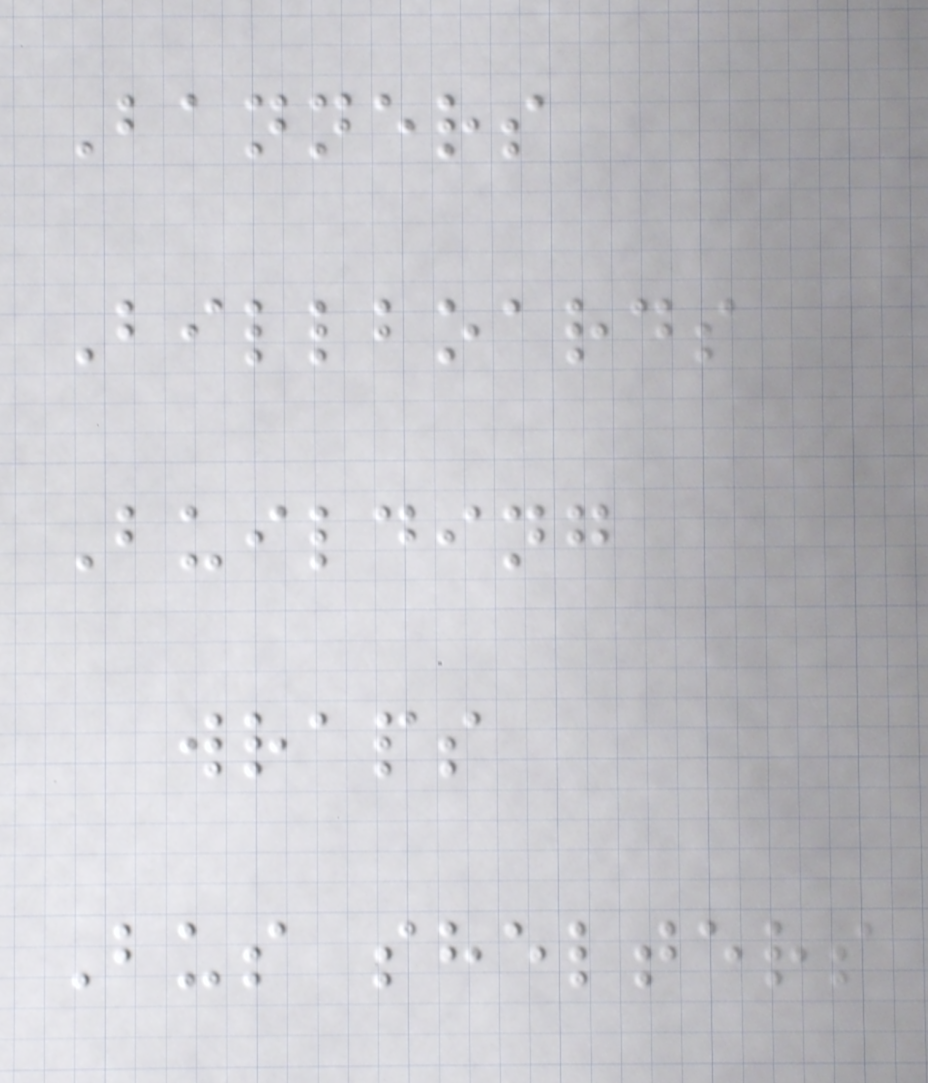Banners
Billboards
Building
wraps
Bus shelters
